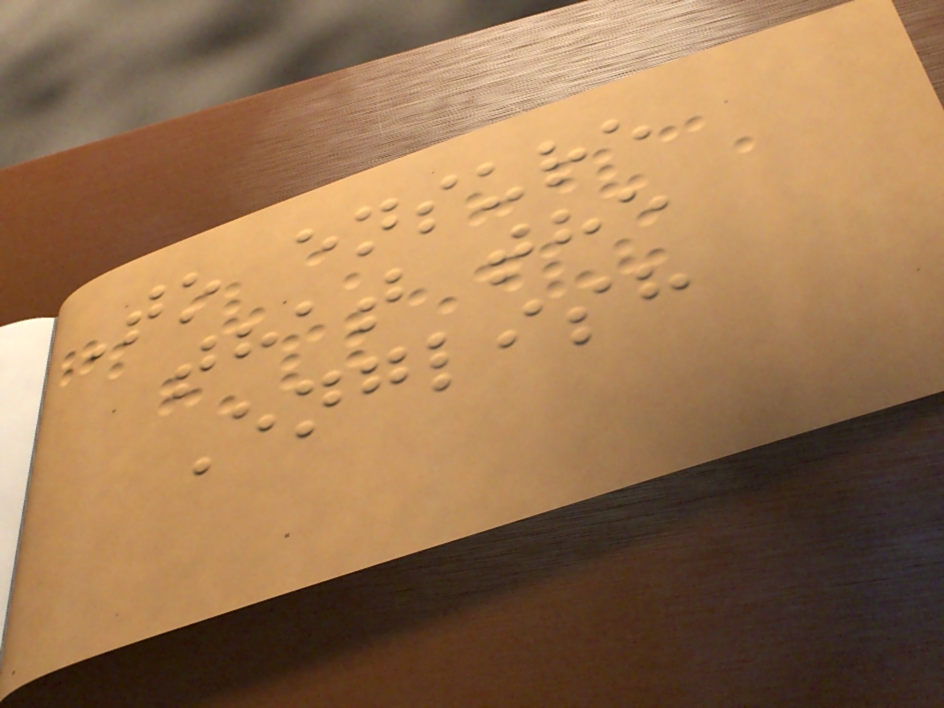To ensure
that the
English
